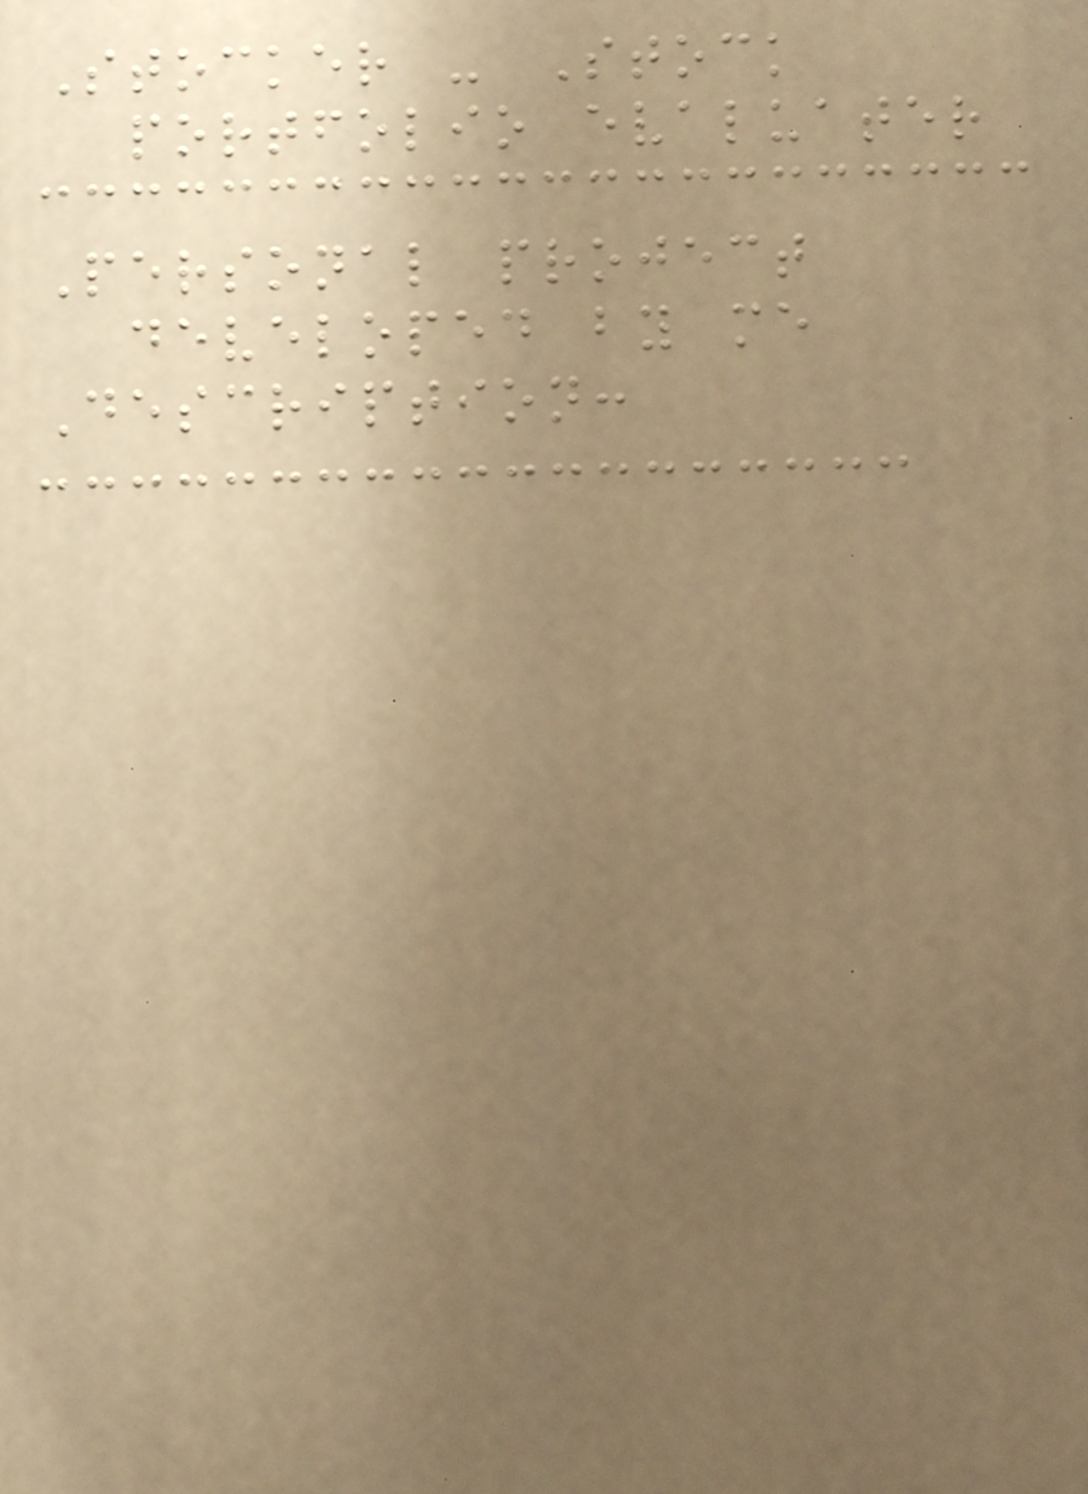Stocker - Stock
portfolio evaluater
Personal project
developed by me
Description:
